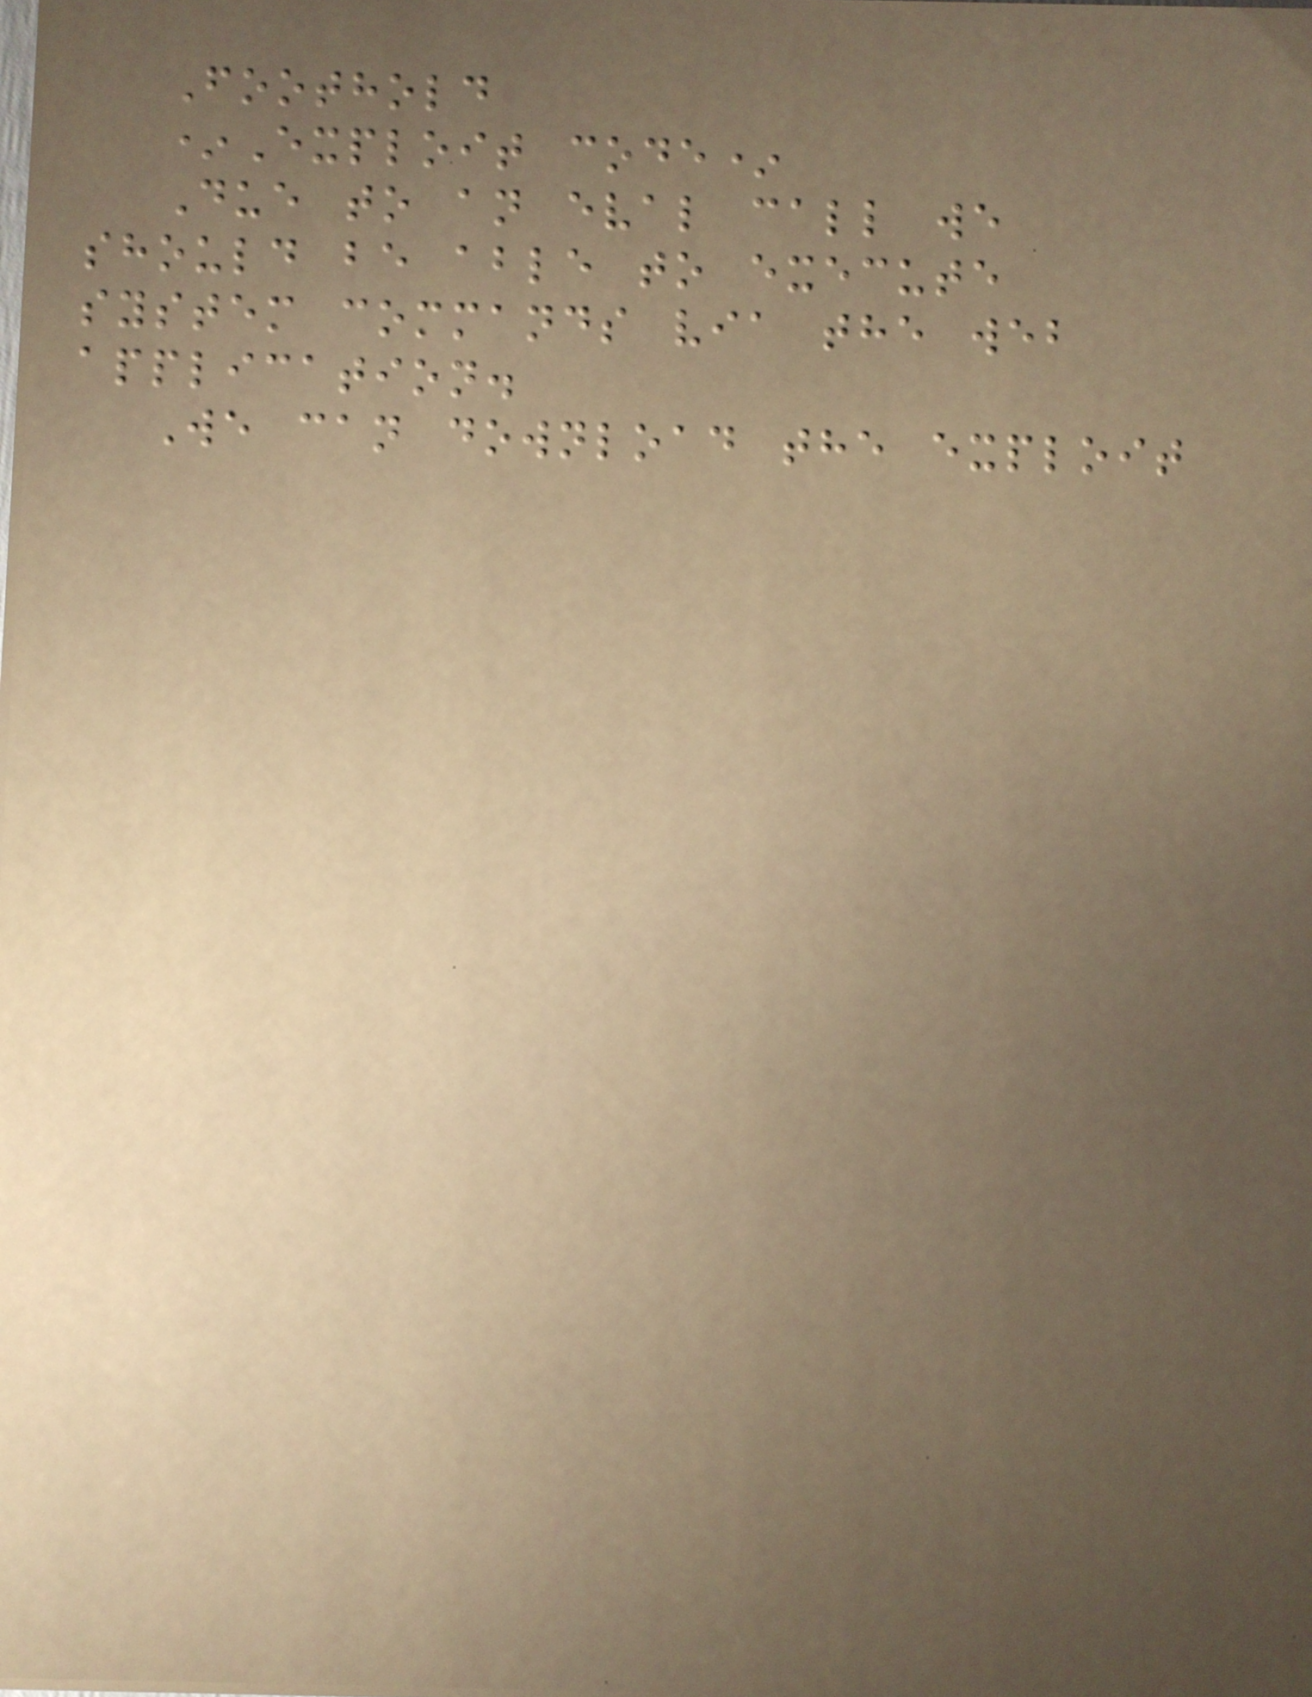Foothold
*Exploit code*
Due to an eval call we
should be able to execute
system commands via the web
application.
We can download the exploit
